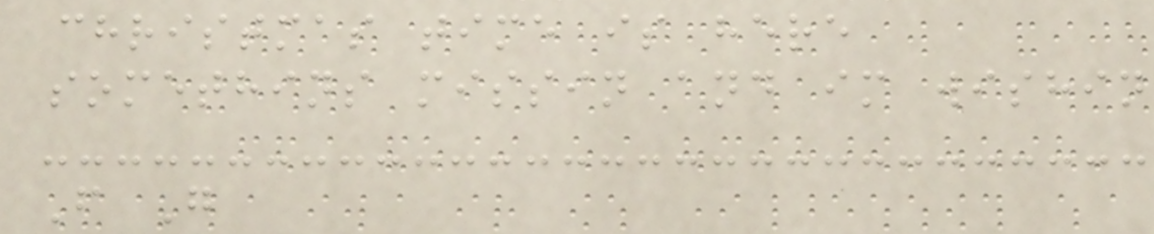christmas time is here
somethins missin and im wishin
F G
